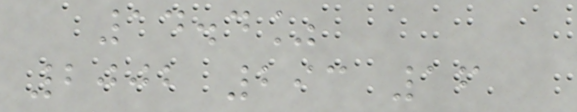14.4%
2002 293 16
